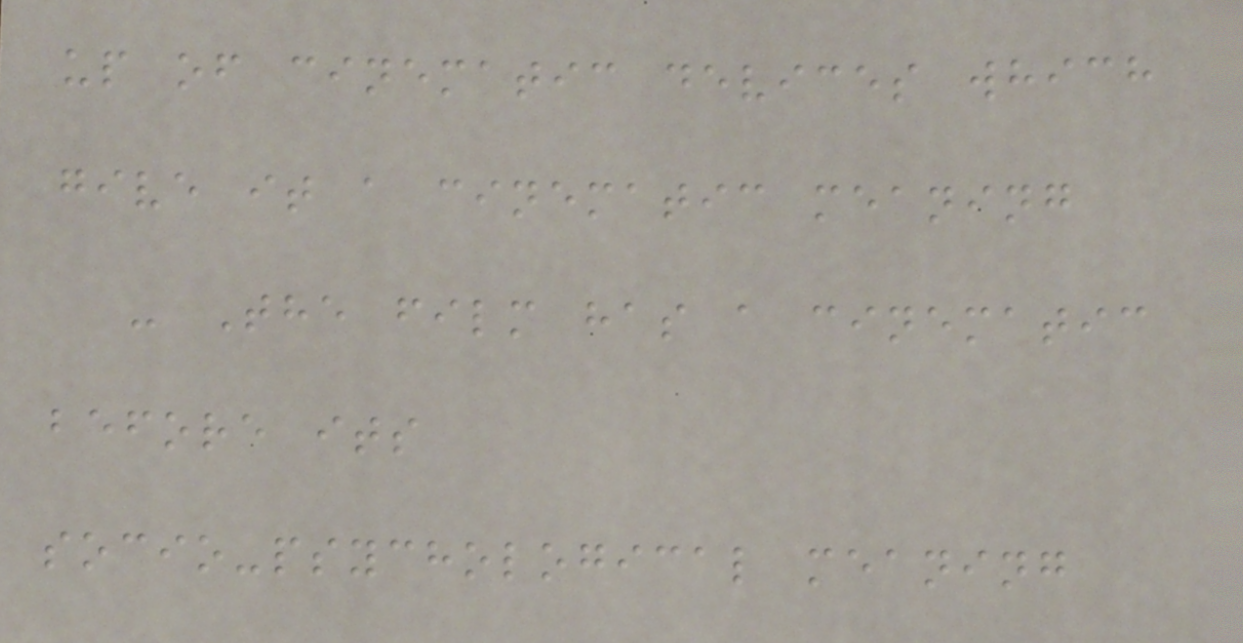up of cinematic devices which
give it a cinematic meaning
- The film has a cinematic
before its
socio-psychological meaning
